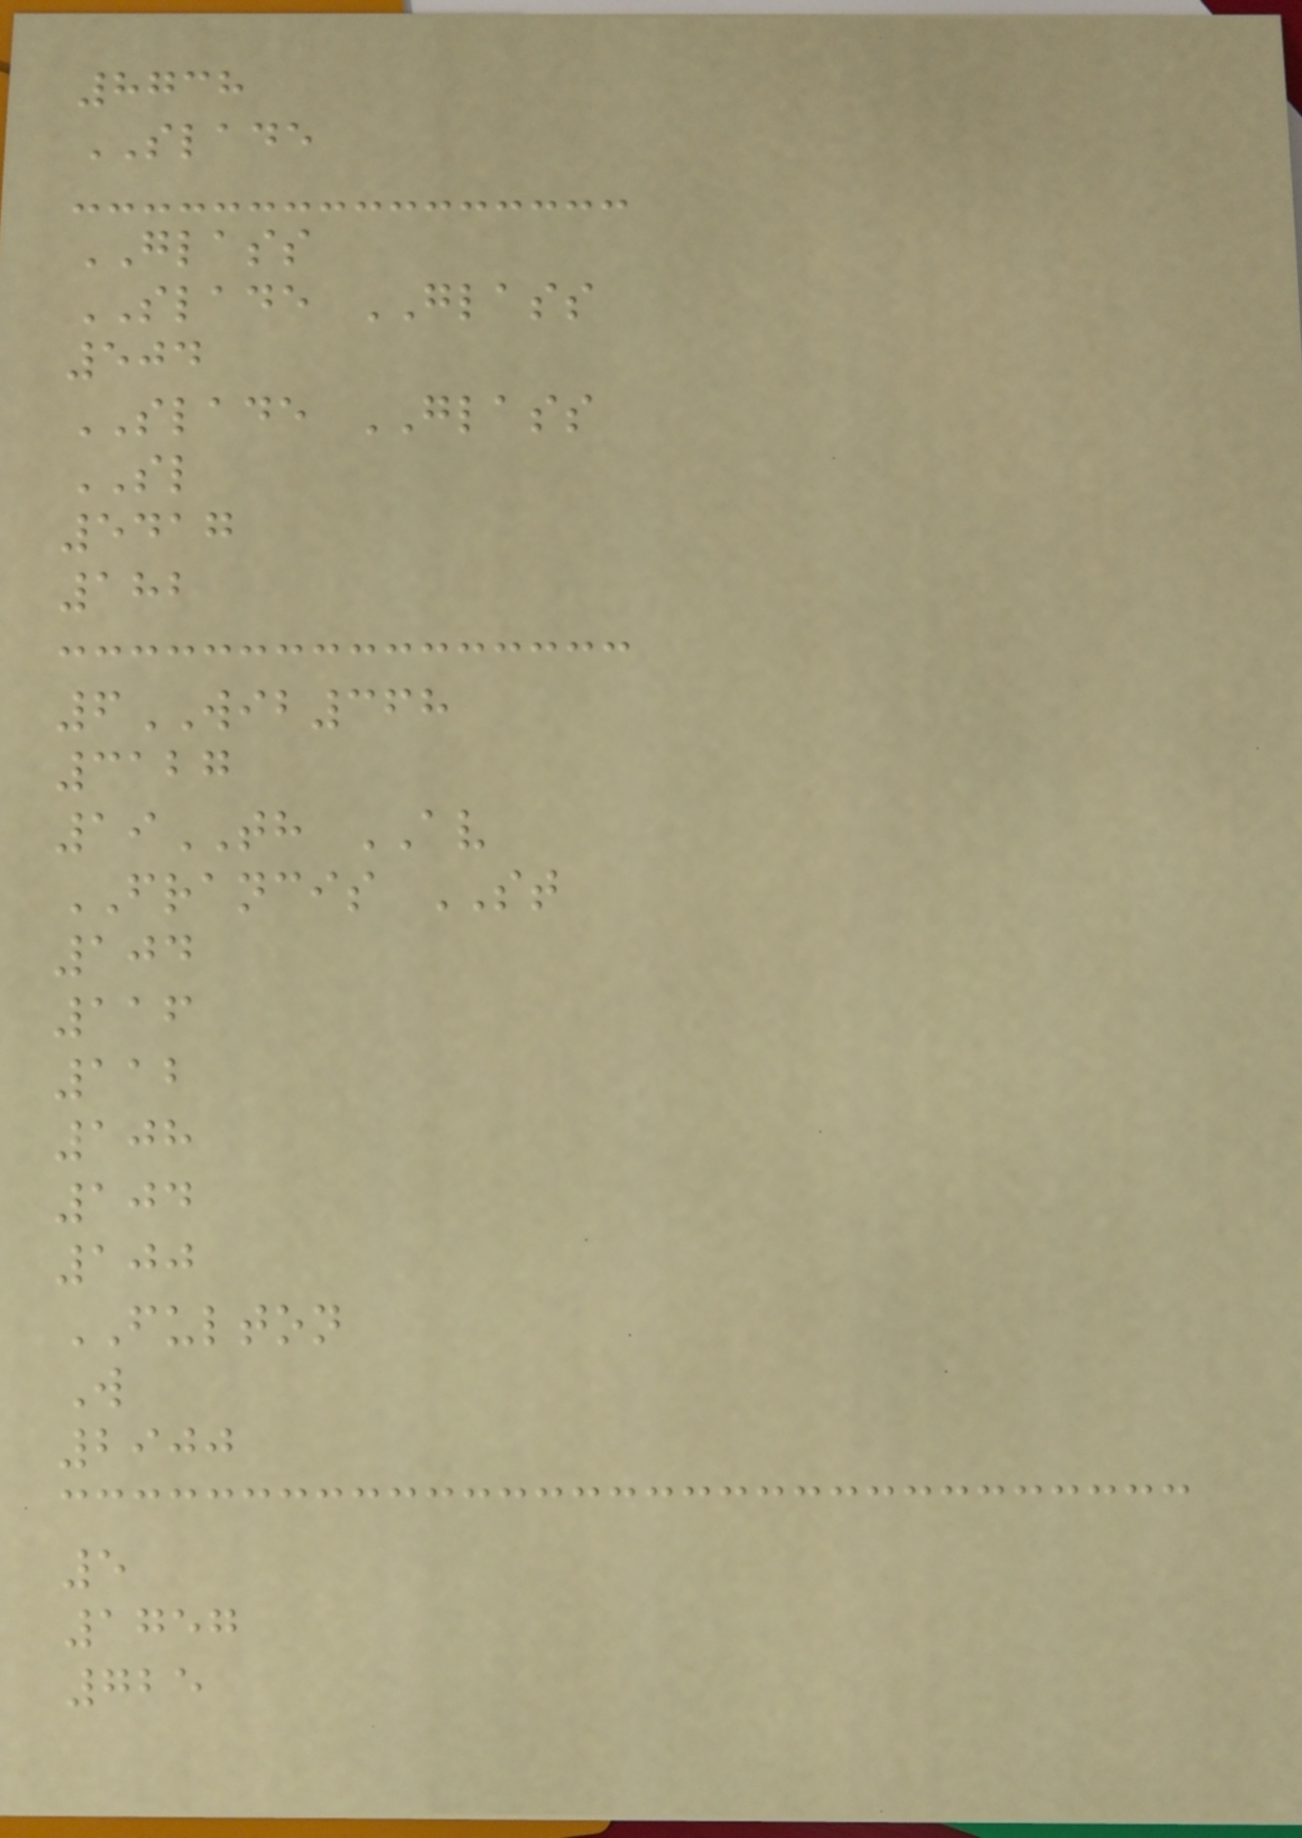8738
SLADE
GLASS
SLADE GLASS
504
SLADE GLASS
SL
5417
182
6WIB368
3127
19TH AV
FRANCIS ST
104
116
112
108
104
100
FULTON
W
2900
5
1757
725
